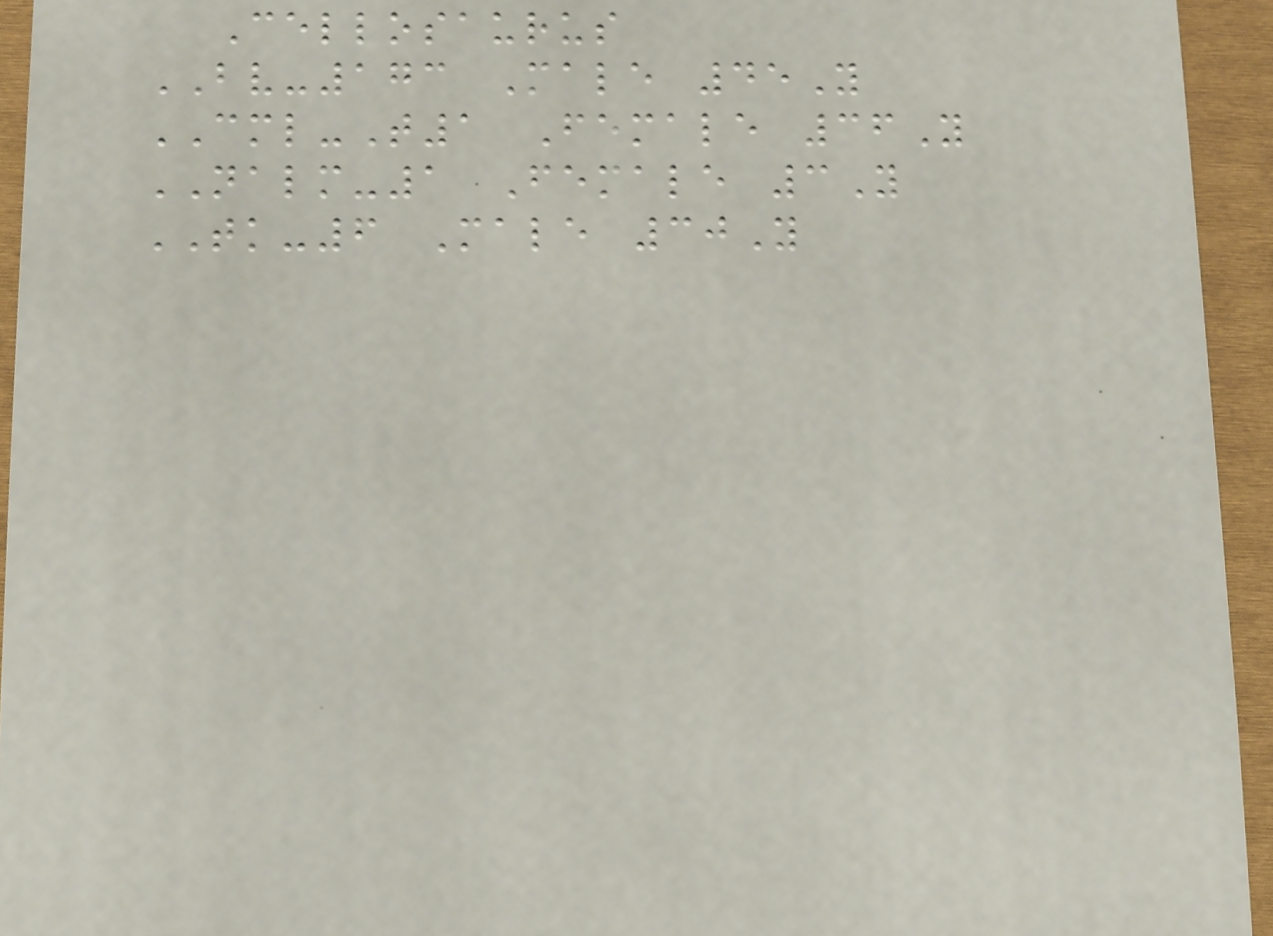Cellosaurus
BV-173 Male 45Y
CML-T1 Female 36Y
NALM-1 Female 3Y
TK-6 Male 30Y
